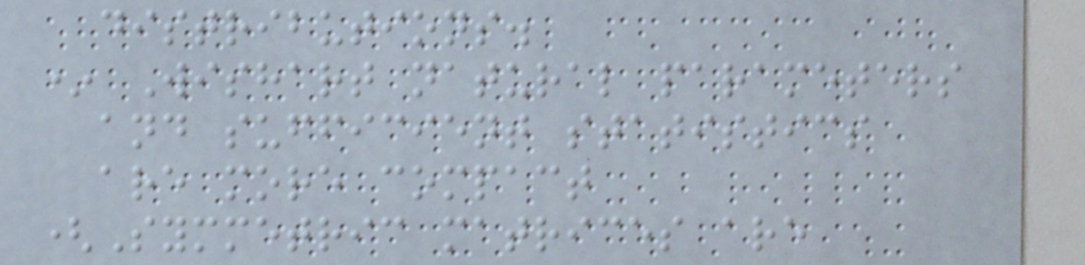distributions.
* Wishart natural parameters
and sufficient statistics
are more compact
(Symmetric matrices are
